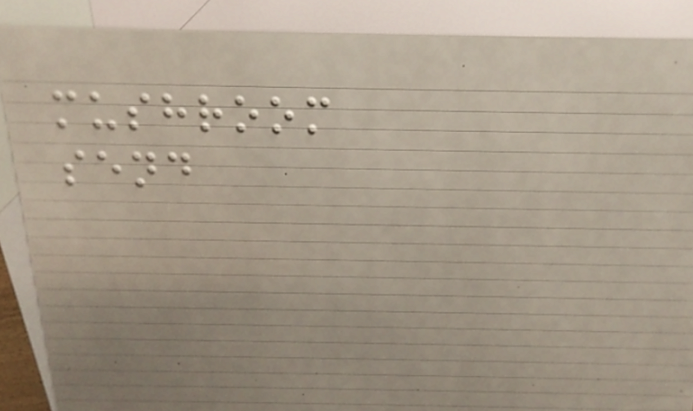mushroom
send
